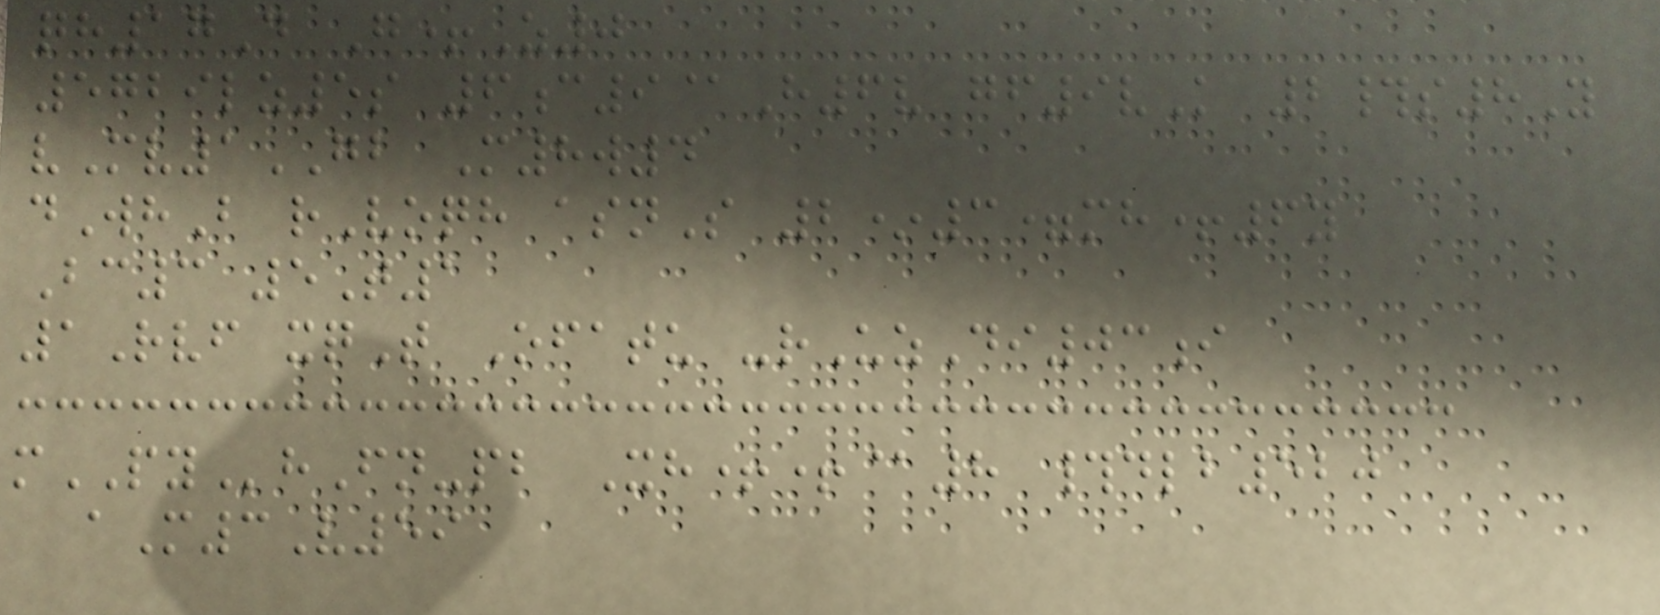qh17D G+Z0
5729lz5s 6c9@H6v gf9vK 2#s8Y
vMv1GB M8w4
dWhB rVoqh asnS 2*3=mh+6y
Bc3 5T1
1Rvf xqT Ofatu -rUzDi03i
mPYhFn-pb Xh++@8 #dlb520
aM3V59
